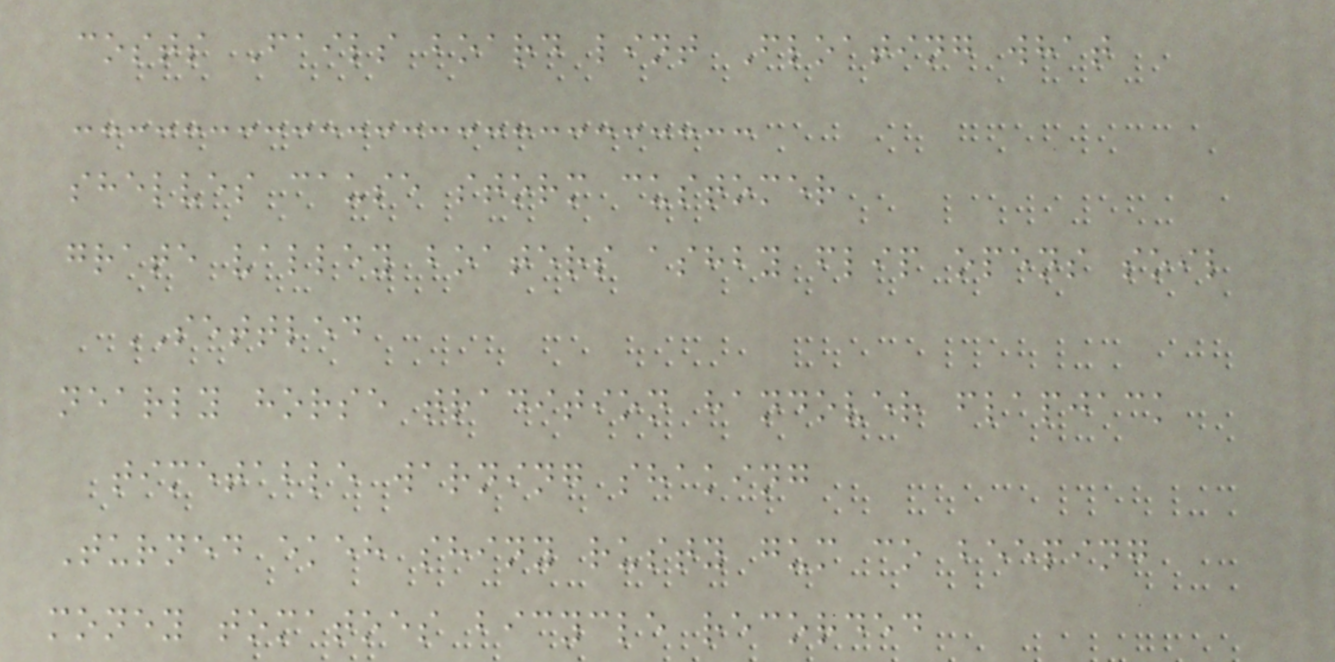costs Fails board lint Floating what
shelves cause storm customer
grate valley boaters ashby flip opens soil
SETTLED
nearly horse tradition handover flapjack
timetable warning shaking
Turned ekeh shiny rusty gum co beeping
money tomatoes bicycle recorded
